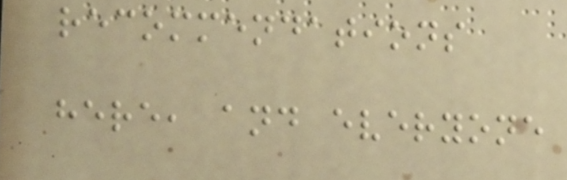recommendations
here, and everyone
